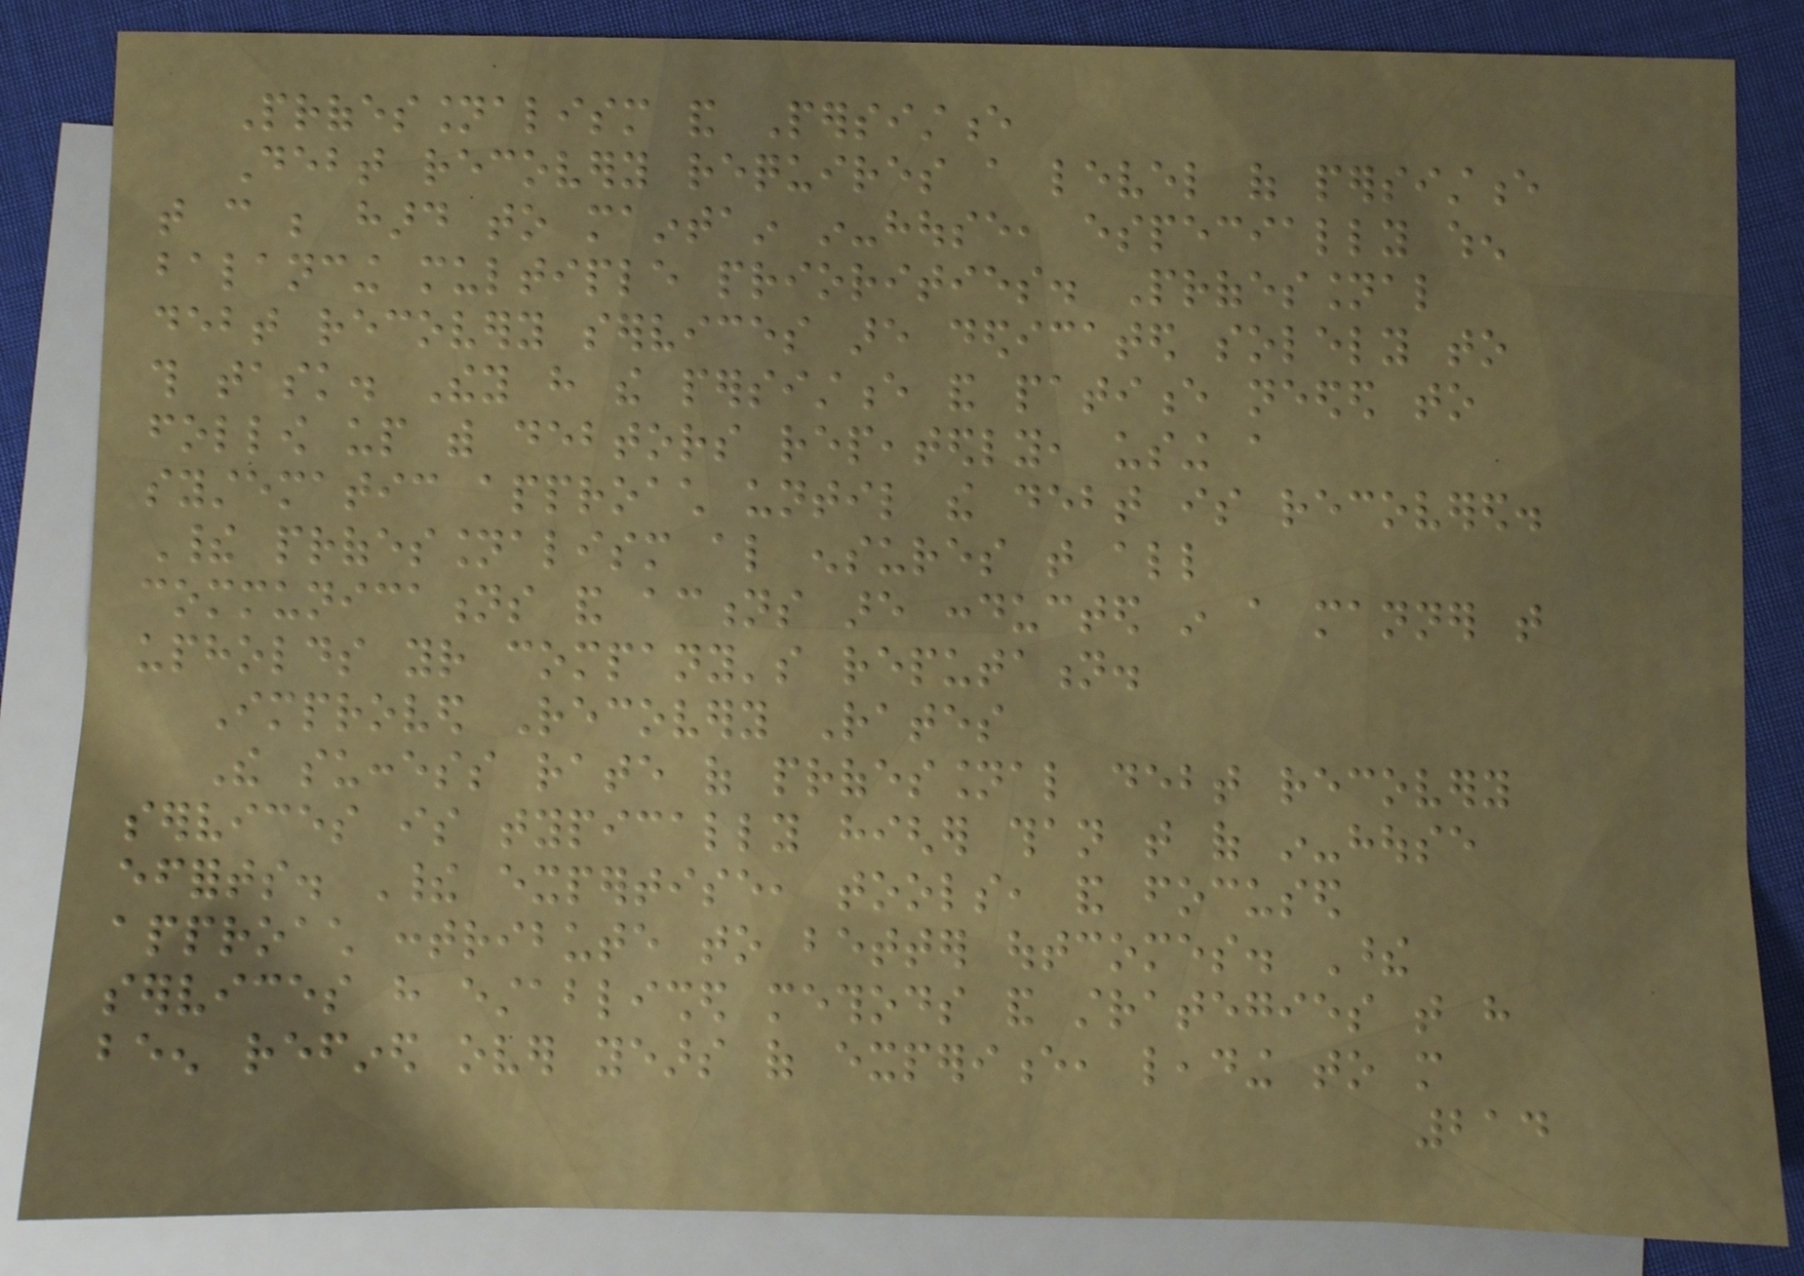Professionalism and Persistence
Debt recovery requires a level of persistence
that can be hard to maintain in-house, especially when
balancing multiple priorities. Professional
debt recovery services are dedicated solely to
this task. They have the persistence and patience needed to
follow up with debtors repeatedly, using a
systematic approach until the debt is recovered.
Their professionalism also ensures that all
communications and actions are conducted in a manner that
upholds your company's reputation.
Improved Recovery Rates
The success rate of professional debt recovery
services is typically higher than that of in-house
efforts. Their expertise, tools, and focused
approach contribute to better outcomes. These
services have established methods and strategies that have
been refined over years of experience, leading to more
214
